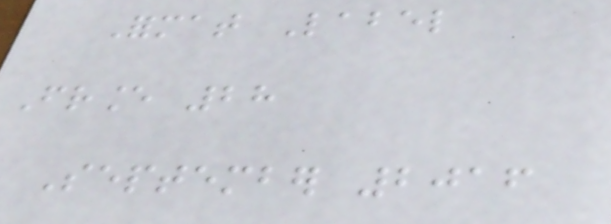Format Label
France 28
September 2016
